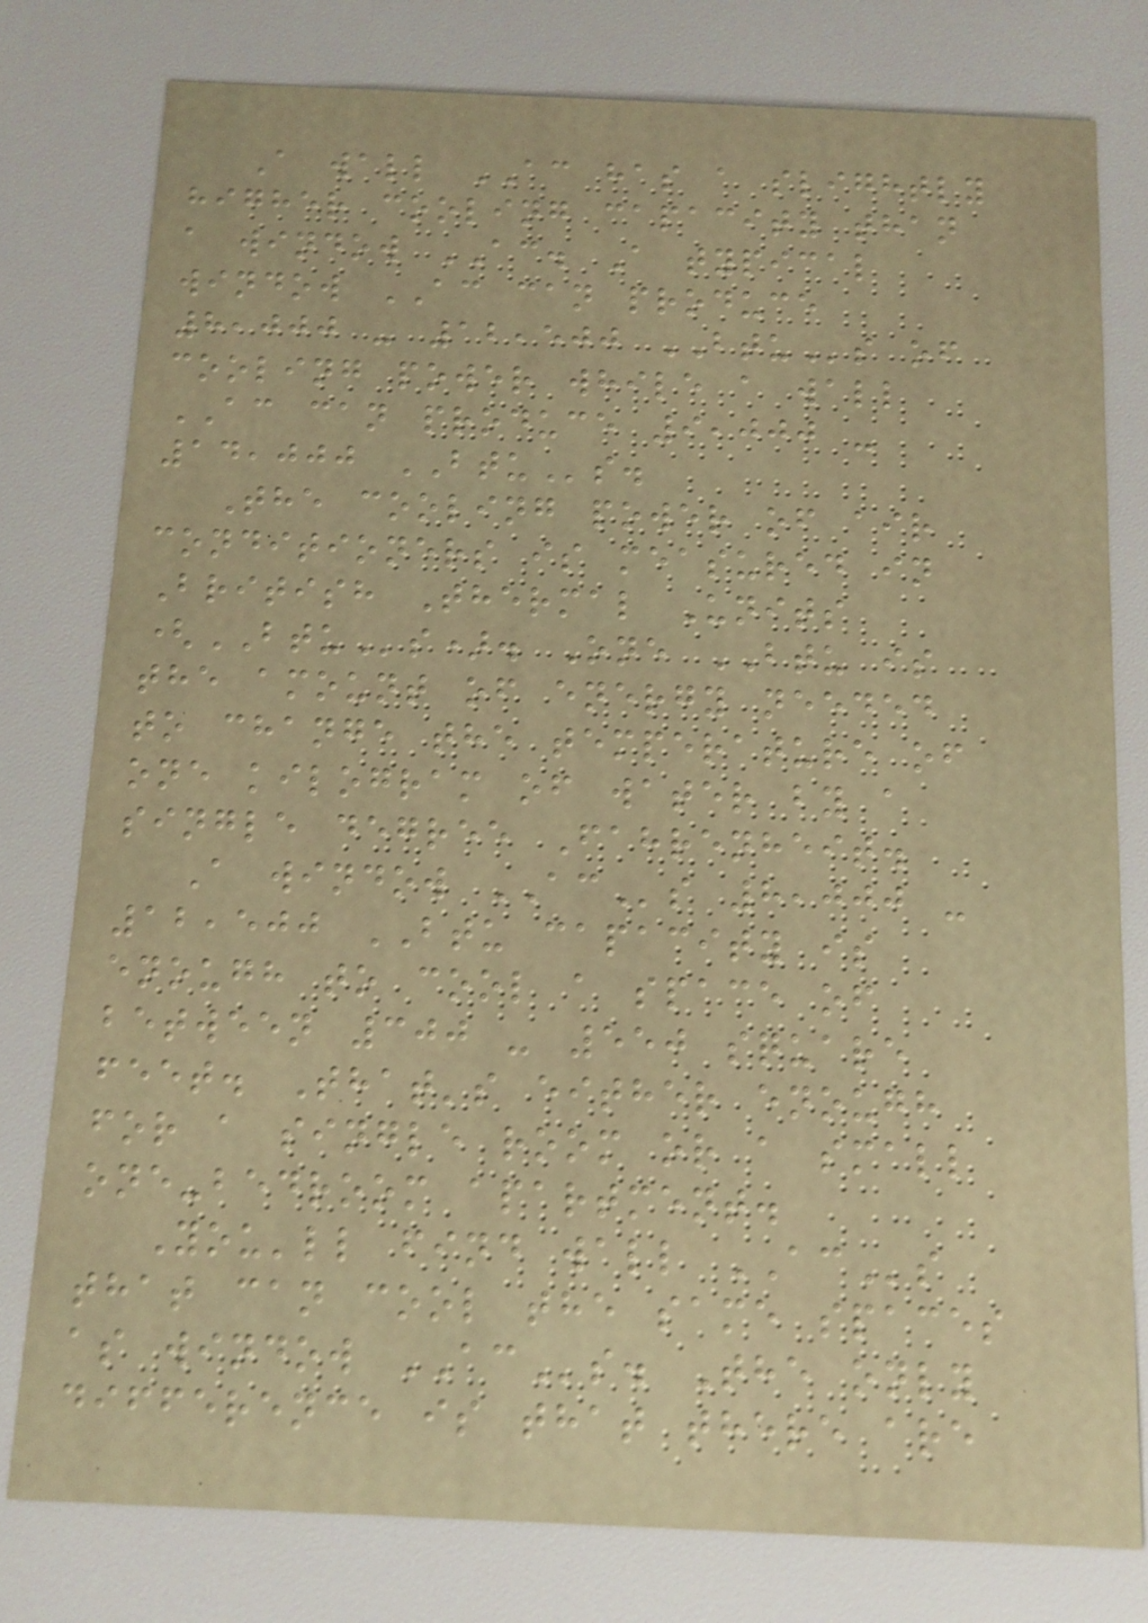A wall AC has a slightly
higher cooling capacity than
a window AC. A typical
window AC can produce
8,000 - 12,500 BTUs of
cooling power while a wall
AC can produce 9,000 -
14,000 BTUs.
The cooling power of air
conditioners is measured in
British Thermal Units
(BTUs). One BTU is
the amount of energy needed
to change the temperature of
one kilogram of water by a
single degree Fahrenheit.
A window ACs 8,000 -
12,500 BTU capacity is
enough to cool a space of
between 300 - 550 square
feet. That's either enough
for a single room or a small
one-bedroom apartment.
You'll find wall ACs
that can cool the same spaces
as window ACs. The only
difference is that there are
